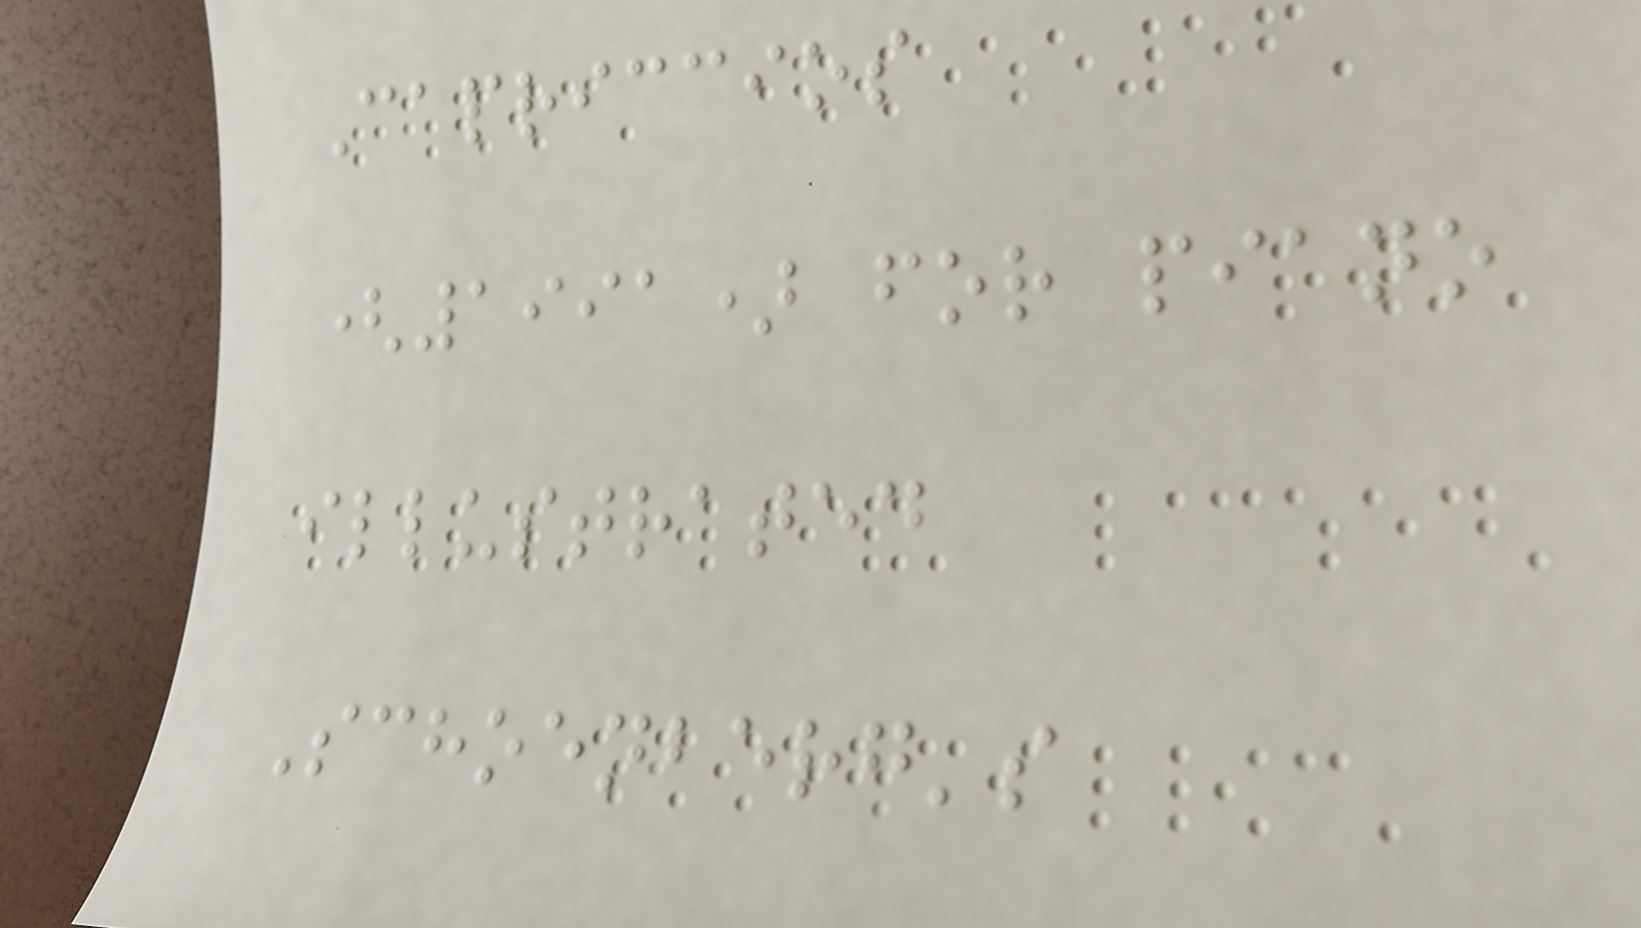Capriccios
(1991) for piano
illustrated
Schoenberg's
